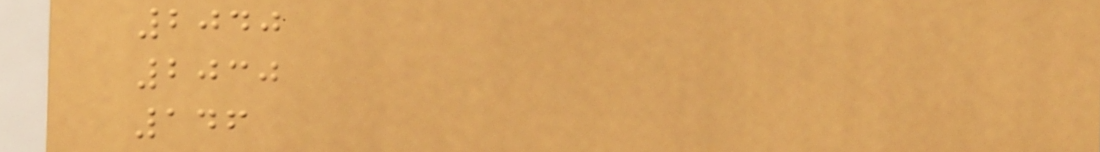2040
2030
146
